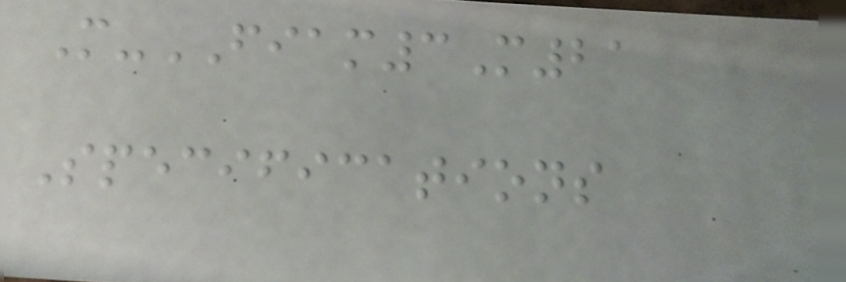M-FIAM3M21
Specifications
